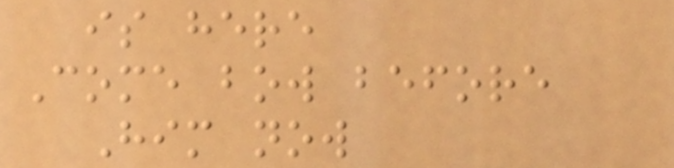is here
Come bow before
Him now
